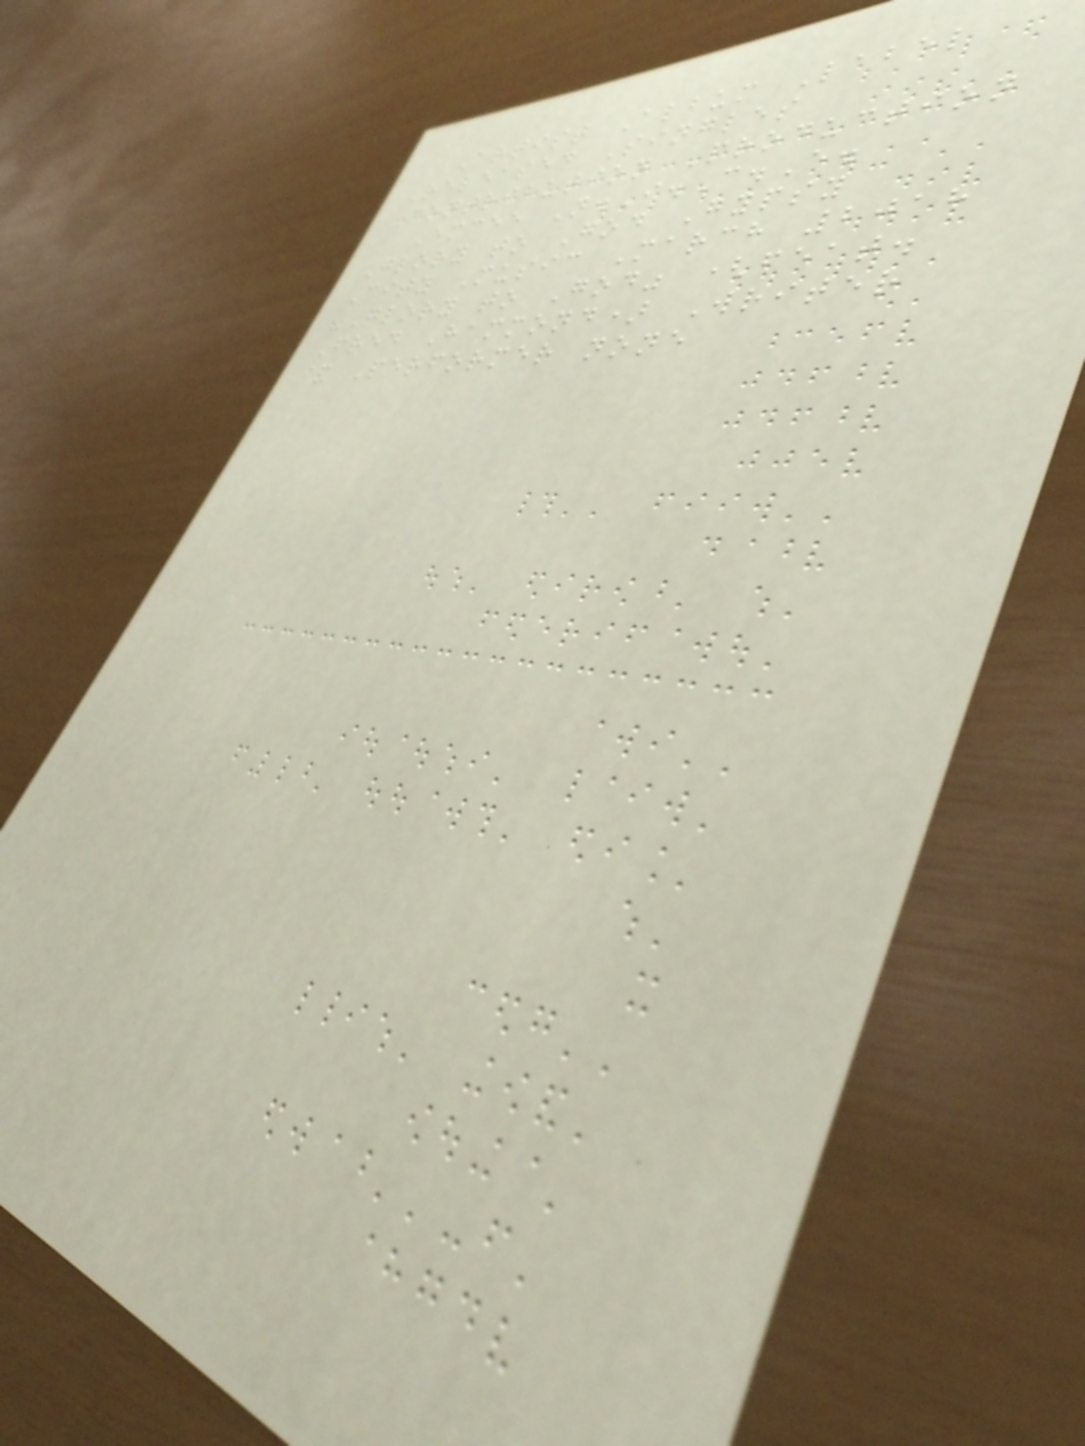Artist Album Label
Released Singles
Contribution Production
Emcee N.I.C.E.
Glory to God Gypsy
City Music March 2018
"Glory to God" (feat.
Fred Hammond) Writer
& Performer none
